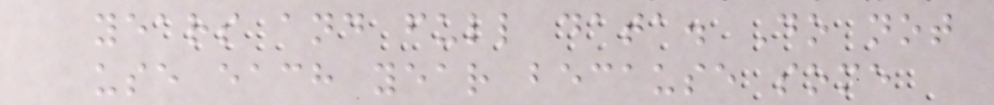years and full data. Do not
use each year because some
